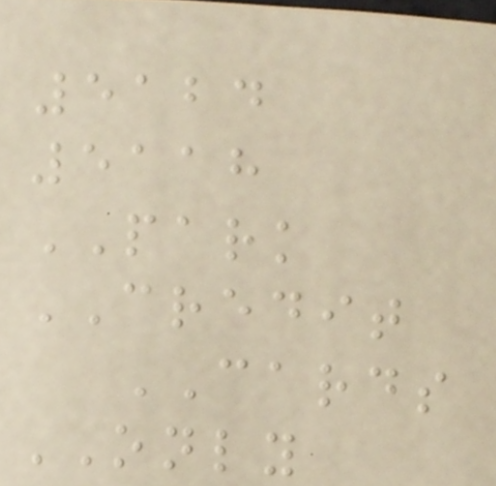5124
5118
PARK
CREDIT
CARDS
ONLY
